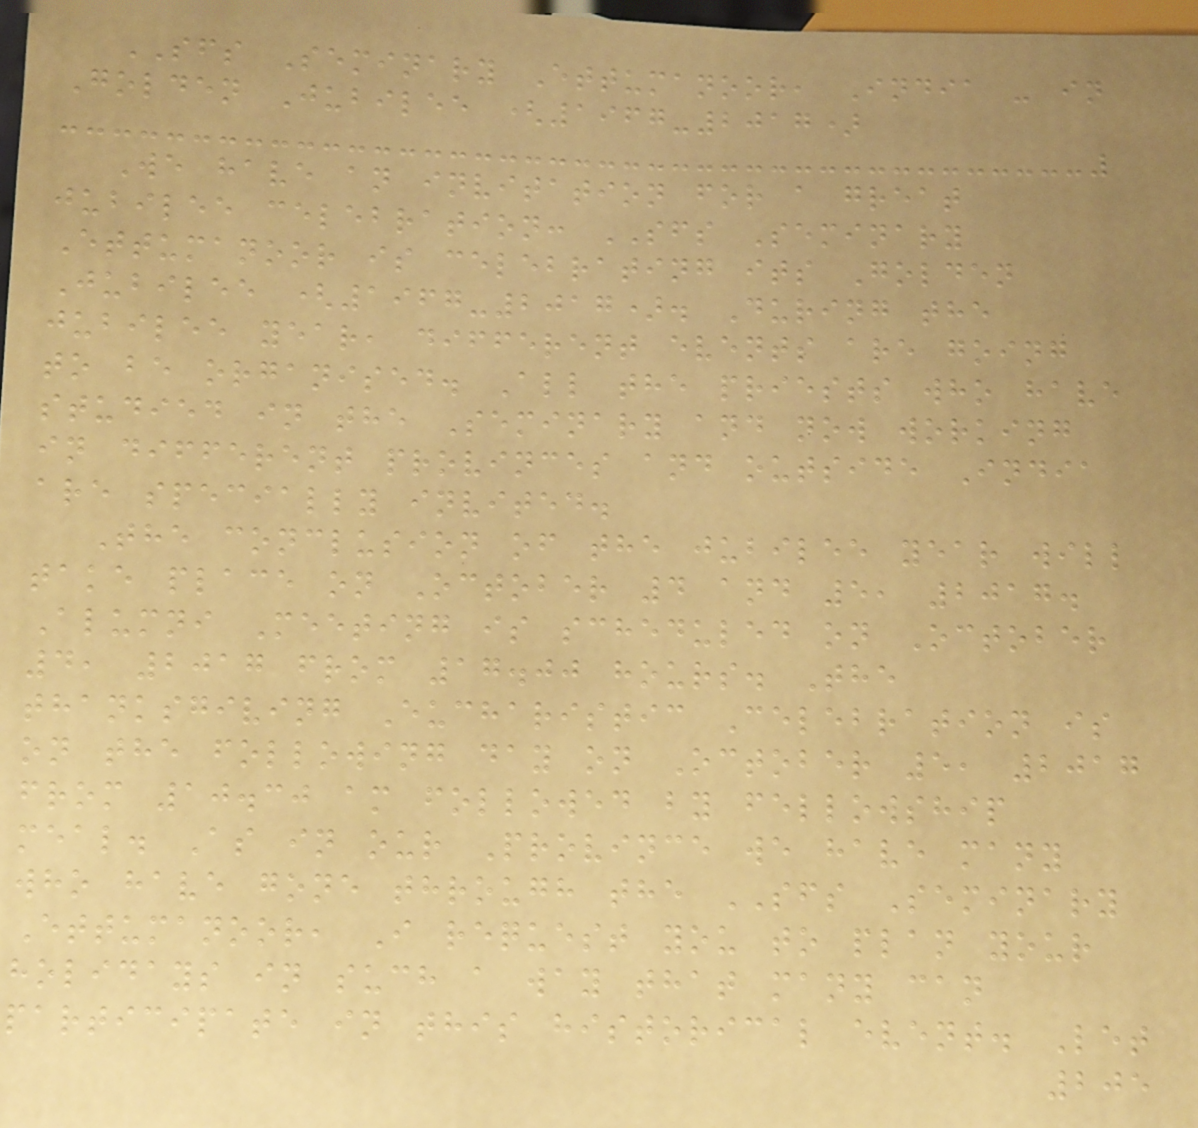SFS Seminary Ettumanoor, India - in
Golden Jubilee (1967-2017)
We have an invitation for a great
jubilee celebration: SFS Seminary
Ettumanoor is celebrating its Golden
Jubilee (1967-2017). During the
jubilee year, different events are going
to be organised. All the priests who have
studied in the Seminary and now working
in different provinces and outside India
are specially invited.
The conclusion of the jubilee year will
take place on October 4 and 5, 2017.
Alumni Meeting is scheduled on October
4, 2017 from 17.00 hours. The
thanksgiving Eucharistic Celebration is
on the following day on October 5, 2017
from 10.30 am followed by fellowship
meal. As in our Province we have many
who have gone through the SFS Seminary
Ettumanoor, I request you to plan your
holidays in such a way that many can
participate in this historical event. Let
205
